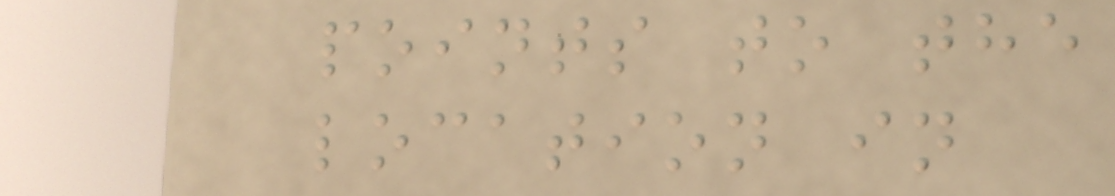points to the
location in
